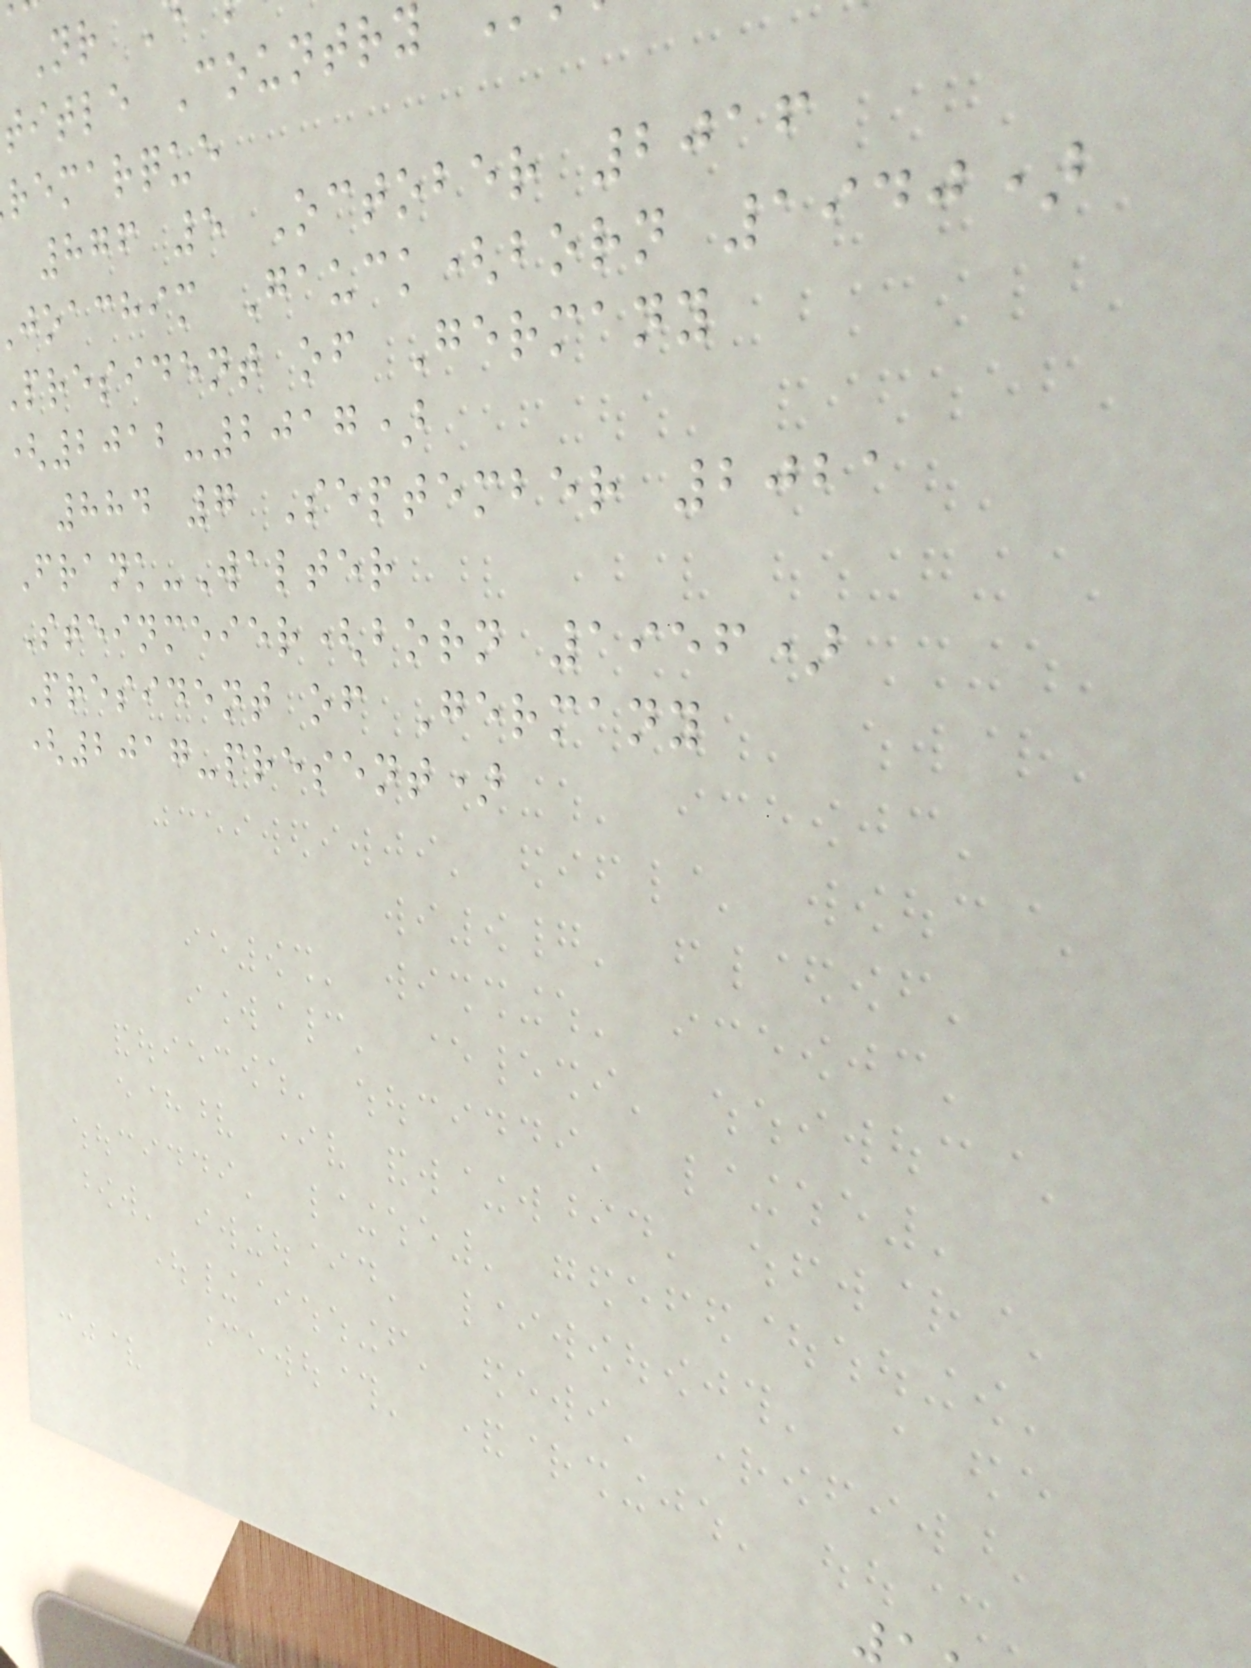title Country
remarque
876 5 October 2016
joachim Gauck(born 1940)
president of Germany
(2012-2017)
884 7 September 2021
Frank-Walter
Steinmeier(born 1956)
President of Germany
(2017-present)
